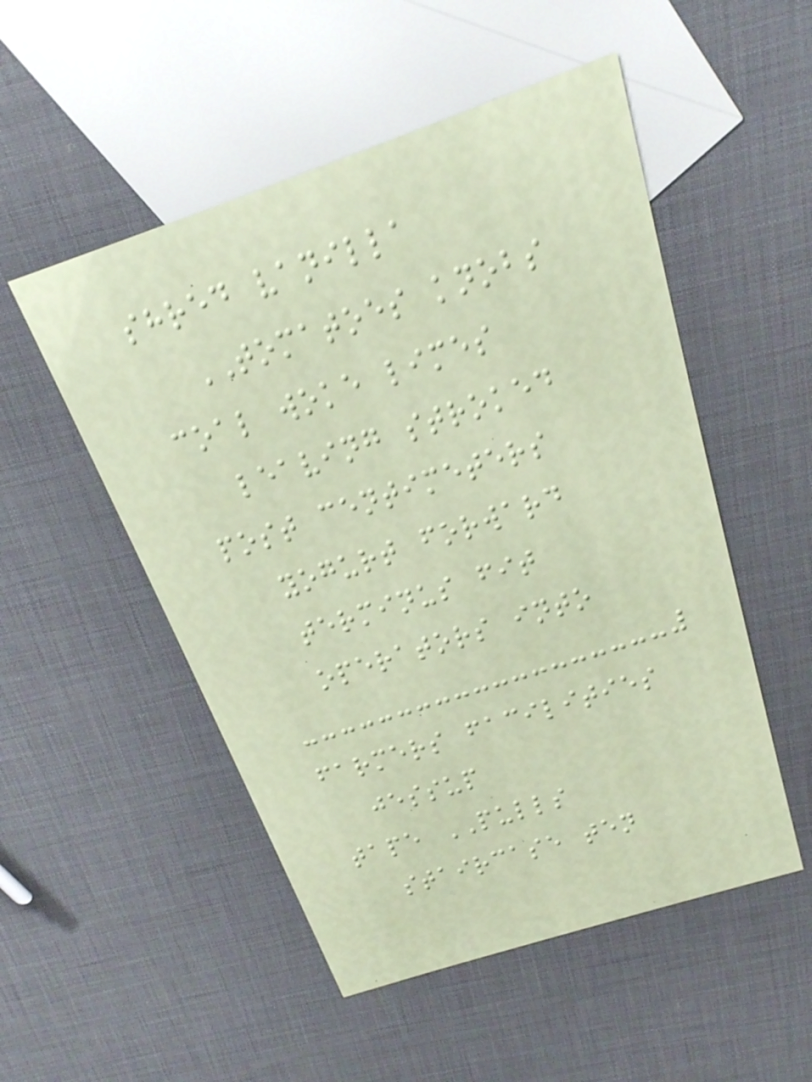shred vanilla
TOMATOES knobs
coal woke limes
leaving stroked
post centimeters
yogurt forward
terminus fit
operators into
farmers facilities
jessup
tape PULLS
staircase ten
